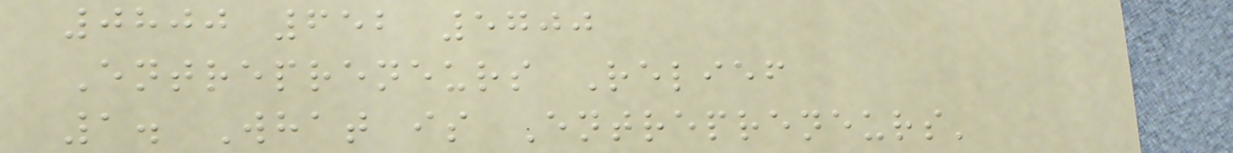0800 652 5700
Entrepreneurs Relief
1. What is Entrepreneurs'
